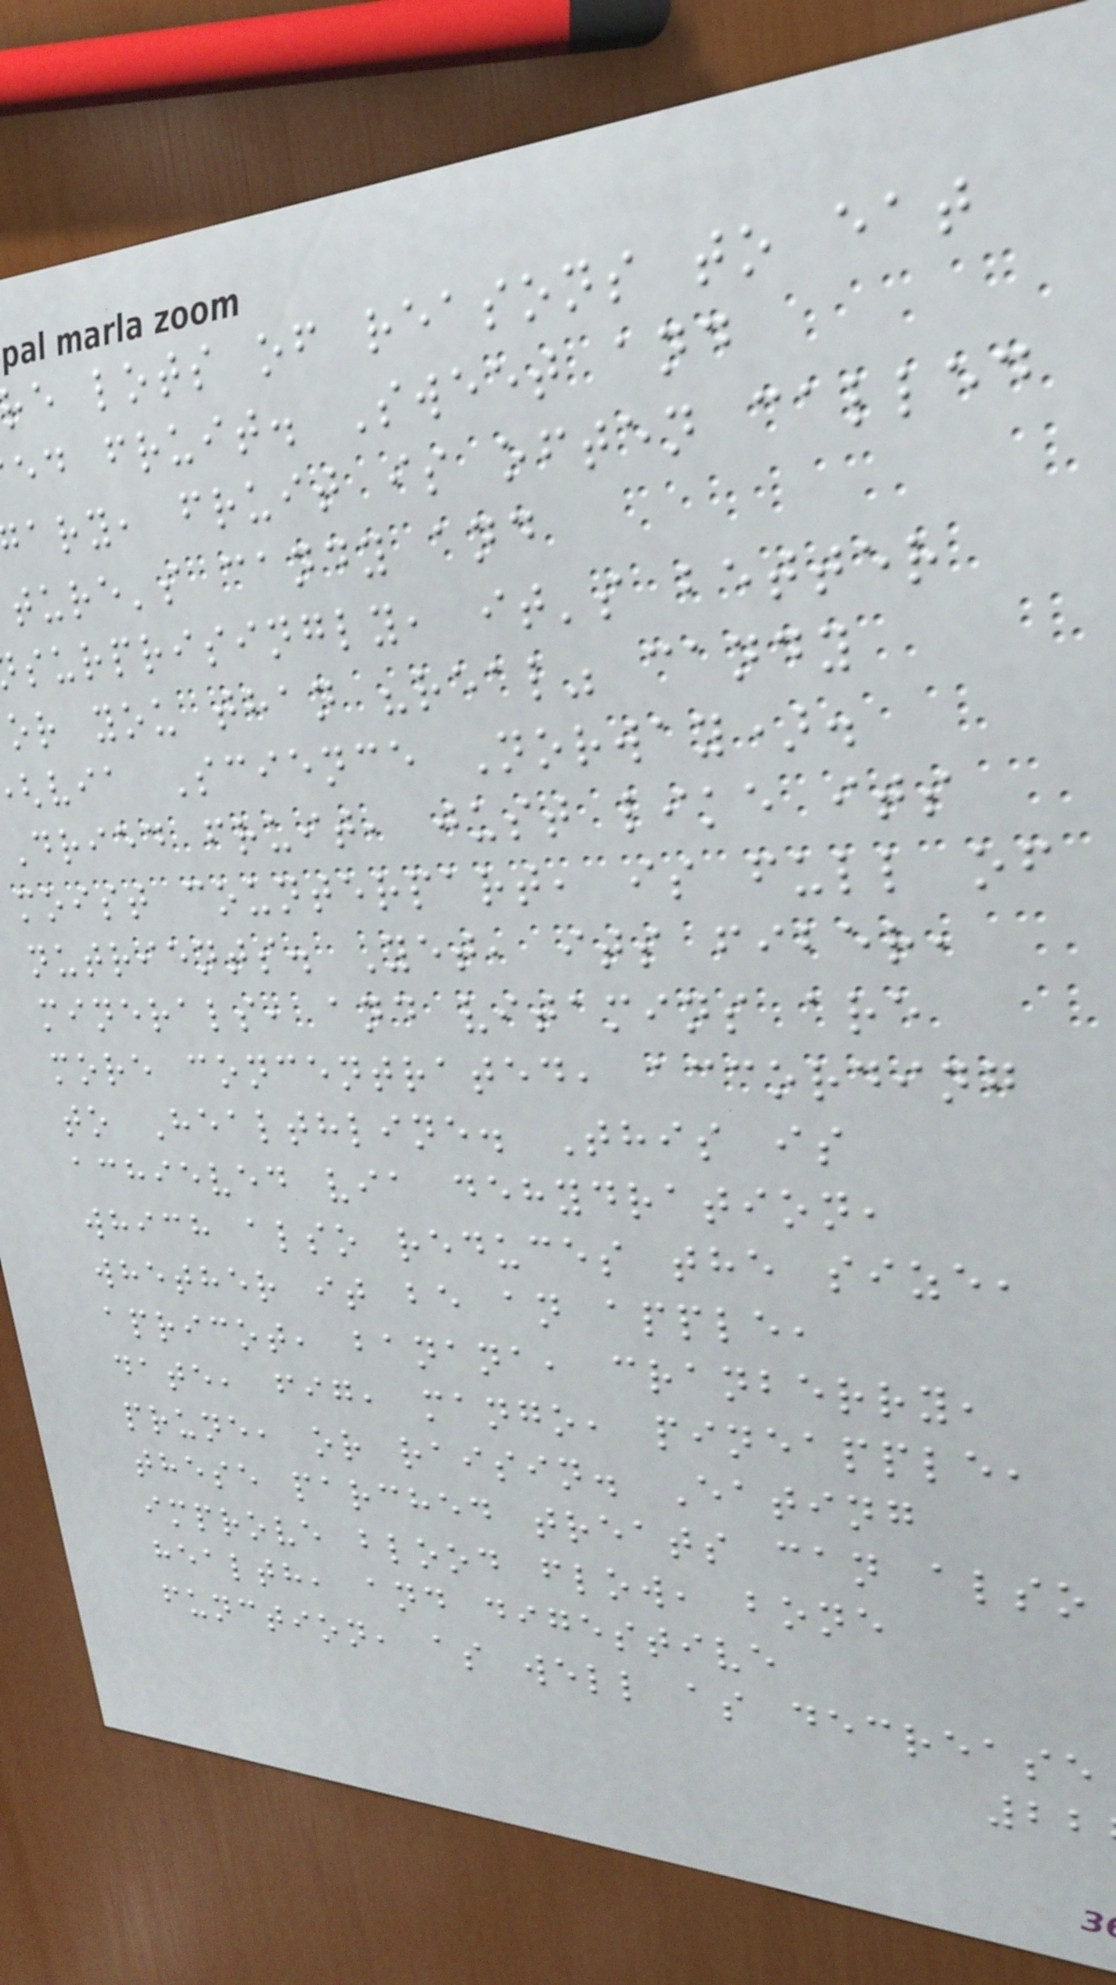re lots of reasons to eat
ed fruit. Sweet and
ary, fruit is often called
ture's candy and
surprisingly, it's better
or you than "real" candy
via Science Norway).
Dried fruit, just like its
moist counterpart, is full of
nutrients. Yet, its fiber,
minerals, and vitamins are
more concentrated, according
to Healthline. This is
achieved via dehydration,
which also reduces the size,
whether it be an apple,
apricot, banana, cranberry,
date, fig, mango, pineapple,
prune, or raisin. Eating
these parched treats can also
improve blood flow, bone
health, and digestive
function, as well as decrease
